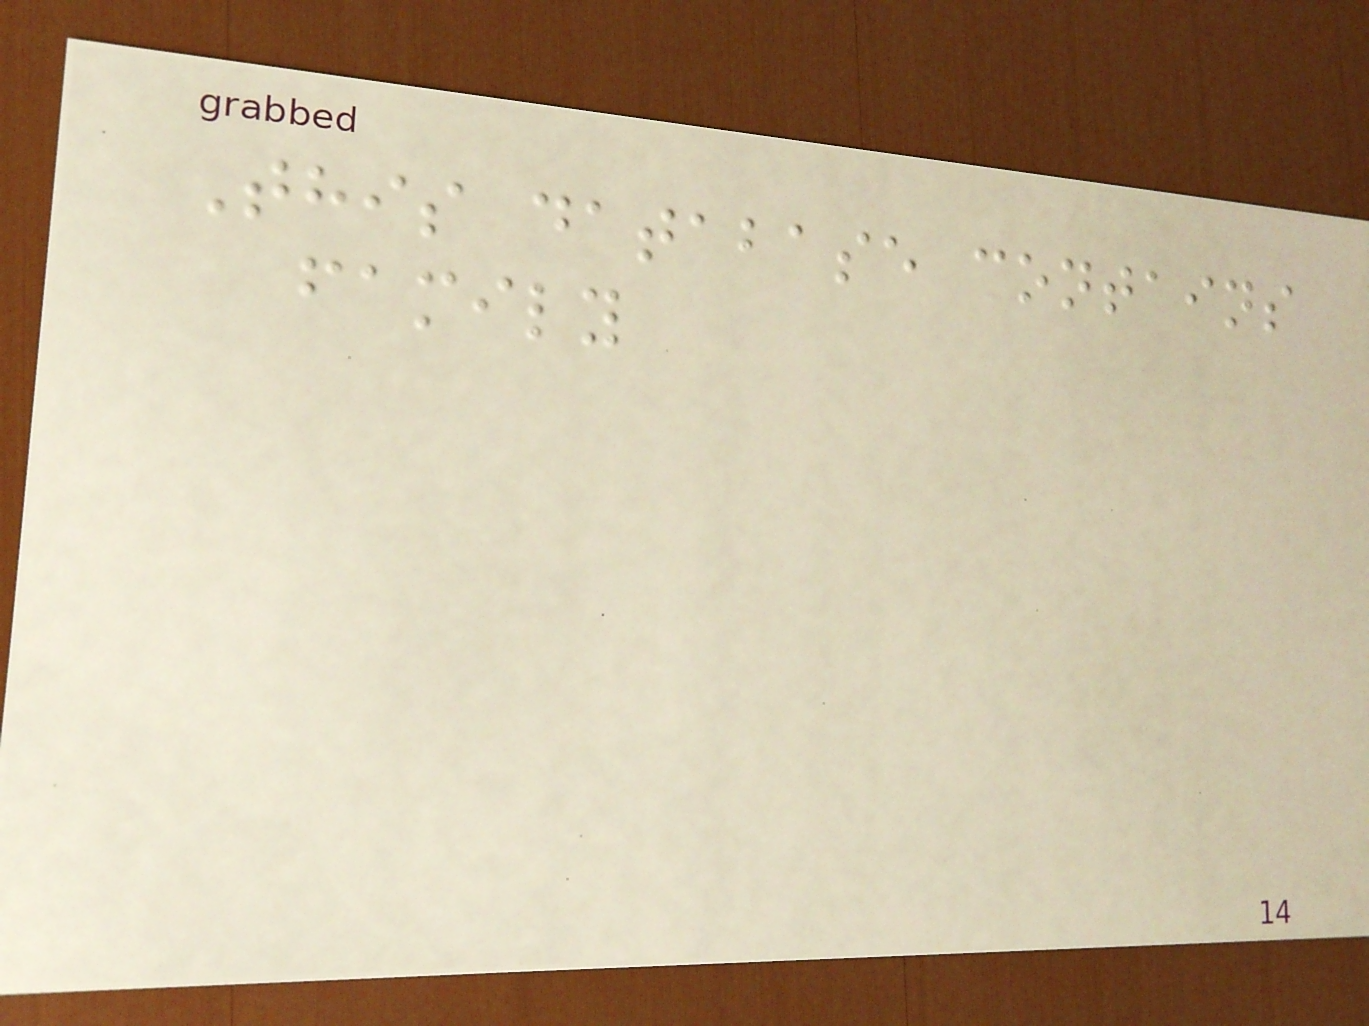This database contains
family
